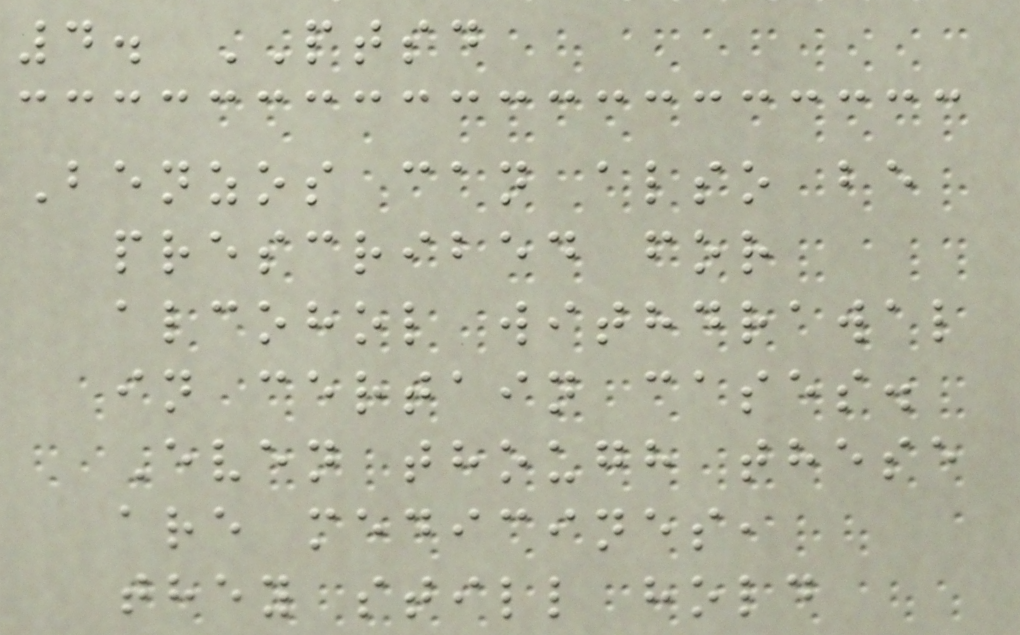4. PTSD
Benzos can also be
prescribed for
alcohol withdrawal
in certain cases.
Even though these
are medicines,
they still hold
